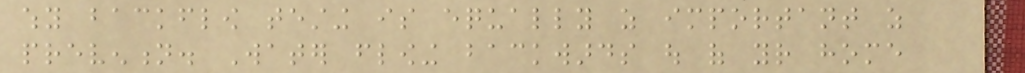why backflow testing is equally as important as
prevention. Water flowing backwards out of your home
